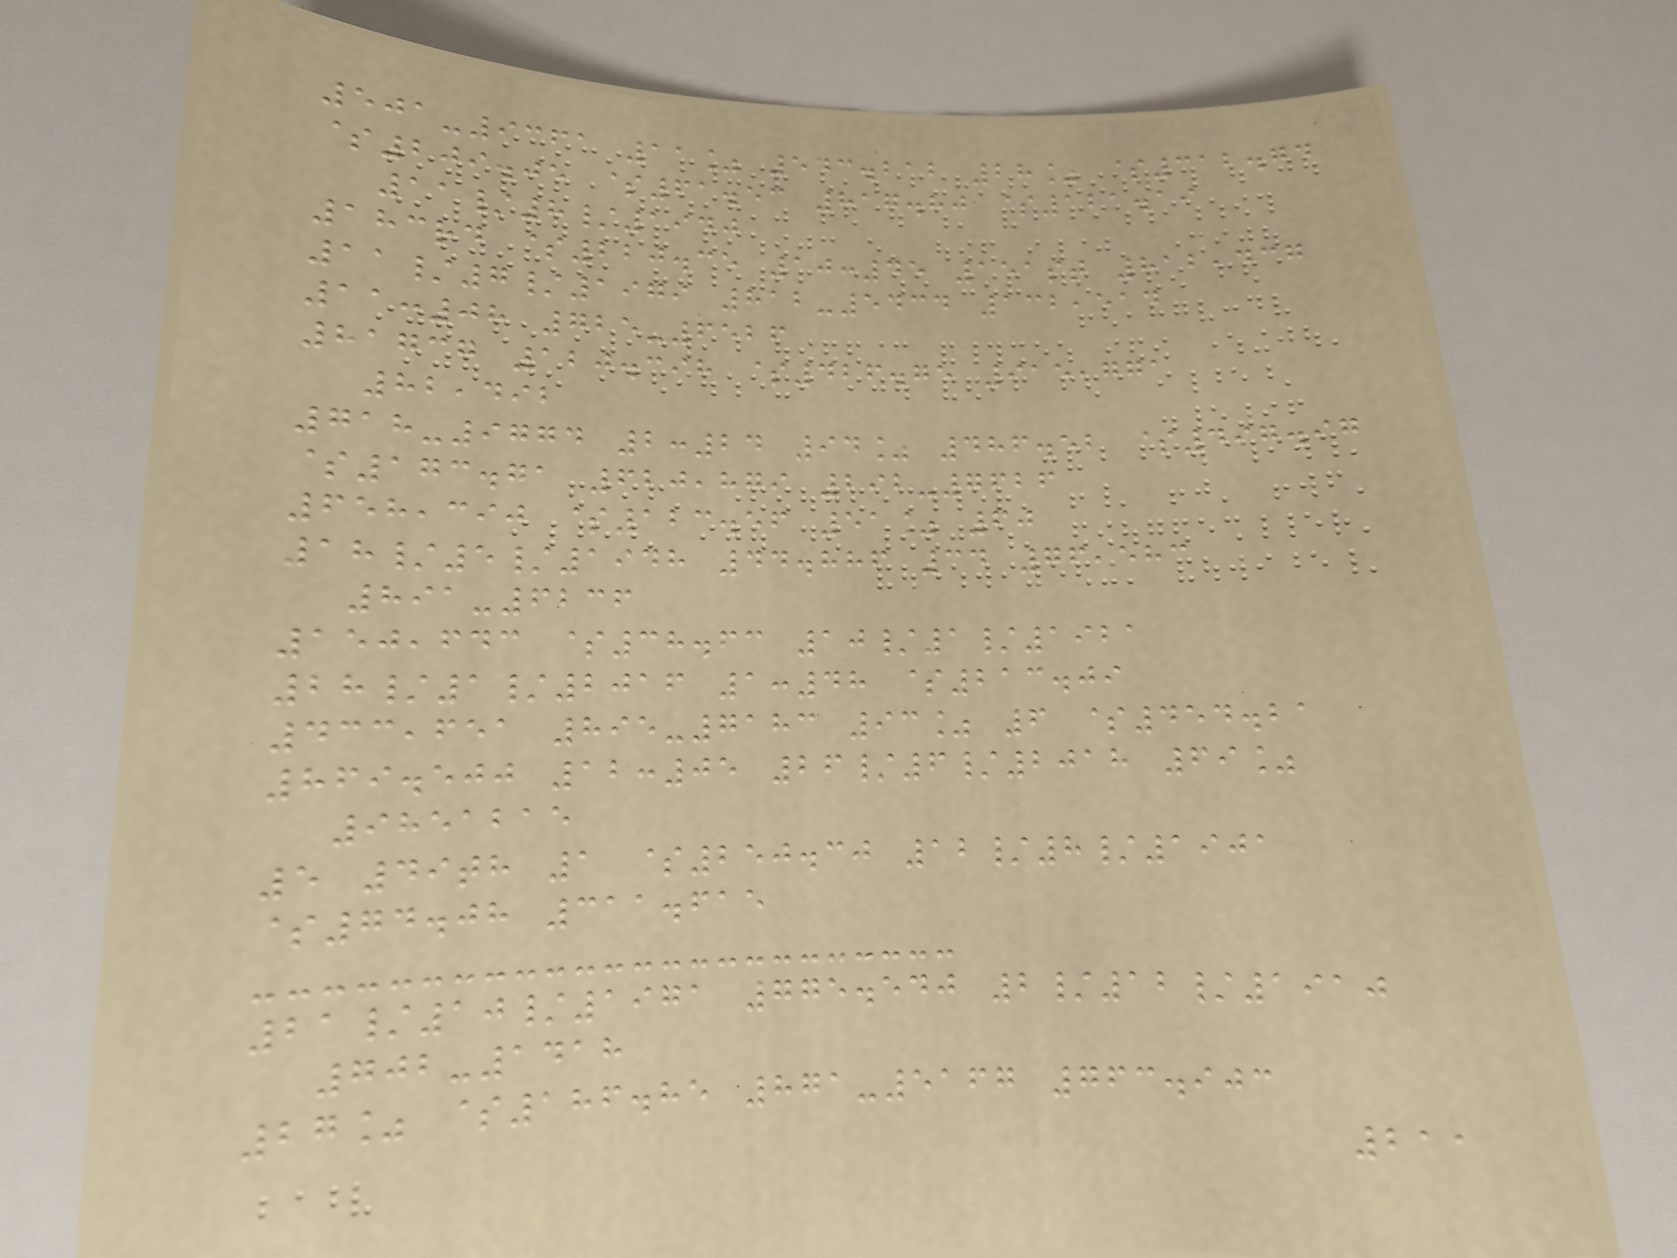501-9361 11% 543.212 28% $312.74
$209.05 $61.53 817.80 $121.19
11/8/1940
183rd $220.35 10:45 151st 812,437
11/7/1979 812-5434 132,514
11:08 725-6526
81737 120.398 $426.75 915,771
82,492
718-9774 2:24 94% 486.52 $497.97
$173.71 620,879 292-7626
658,390 $123.56 51% 60
18/5/1948 44.886 34 76,583
891-6236
150,643 $38.63 10/1/1921
28/1/2016 1:48 $213.09
433,651 895-7183 93% 6 $454.21
869.500 12:05 26/6/2018 69%
9851215
5 49th 1 $250.30 12/8/1901
$74.08 311.615
21/10/1971 775.540 2/12/1910
702-1418
27% $186.85 871-5167 763.903
211
